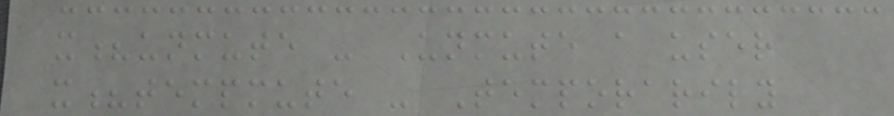x?unmute - Unmute a user
x?tempmute - Temporarily
